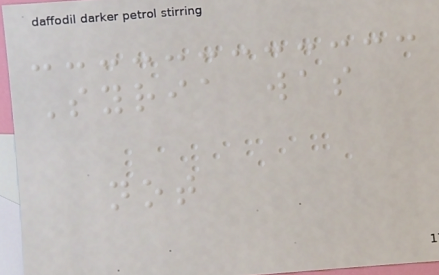Syria was
not
